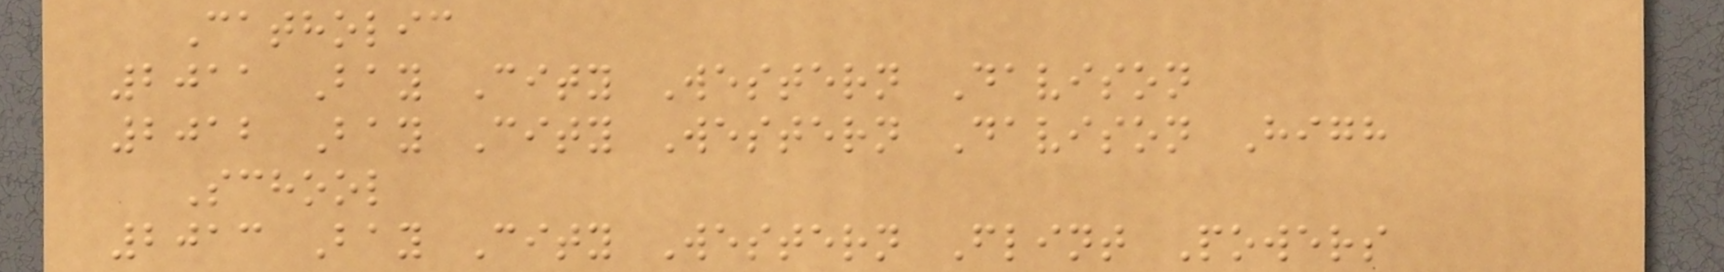Catholic
2011 Bay City Western Davison
2012 Bay City Western Davison High
School
2013 Bay City Western Flint Powers
